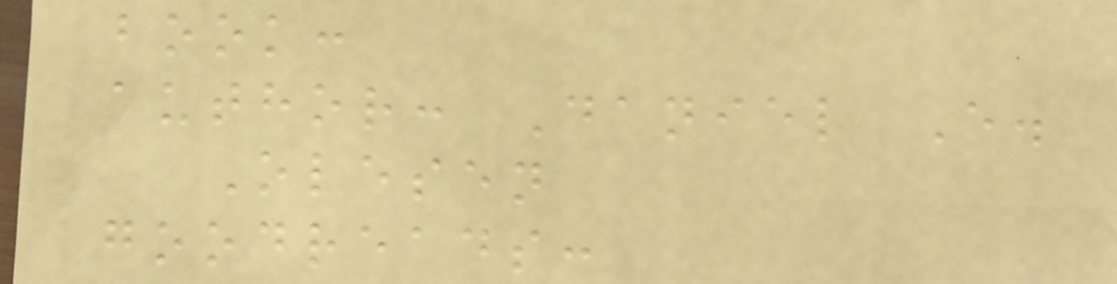book:
author: Daniel E.
Olesen
goodreads:
